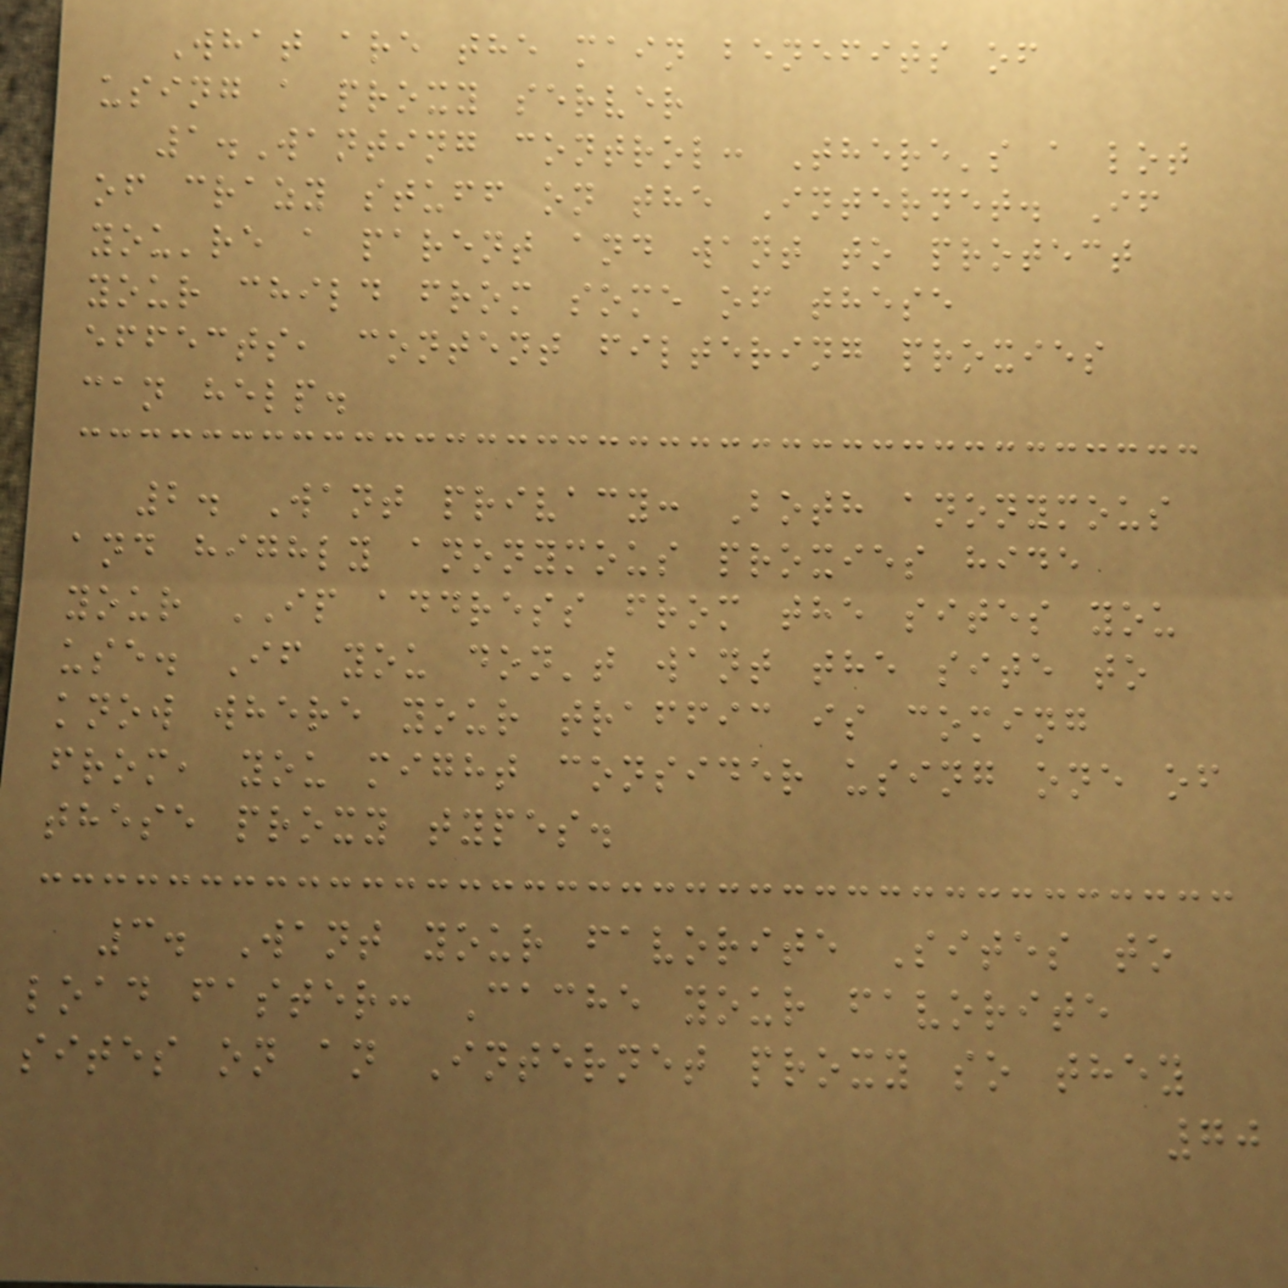What are the main benefits of
using a proxy server
1.Wanting control: There's a lot
of crazy stuff on the Internet. If
you're a parent and want to protect
your child from some of these
effects, content filtering proxies
can help.
2. Want privacy: Both anonymous
and highly anonymous proxies hide
your IP address from the sites you
use. If you don't want the site to
know where your traffic is coming
from, you might consider using one of
these proxy types.
3. Want your favorite Sites to
load faster: Cache your favorite
sites on an Internet proxy so they
70
